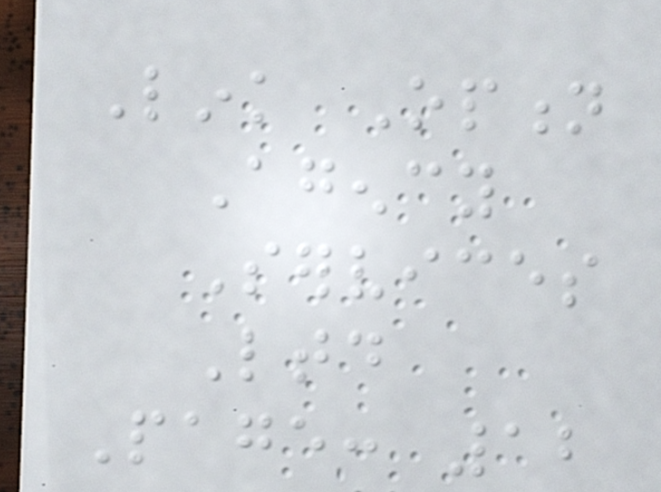Link Option
Agency
Services
Ltd
Page: 12
